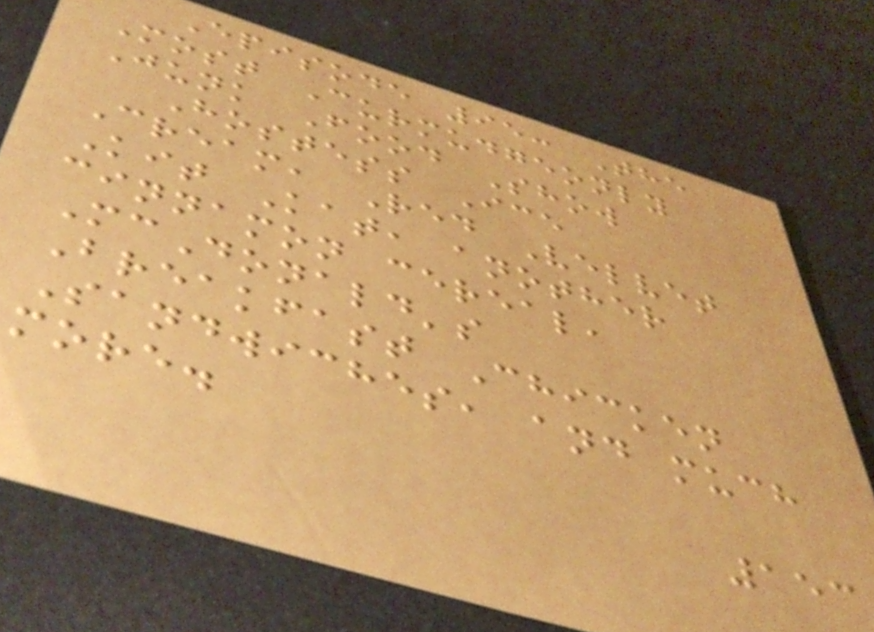Episode 95: The
Most Curmudgeonly
Junk Food Show
Hostess Ice
Cream, Red Velvet
Kit Kat, another
cinnamon cereal,
McDonald's
Breakfast Chicken
Sandwiches, and much
more.
153
